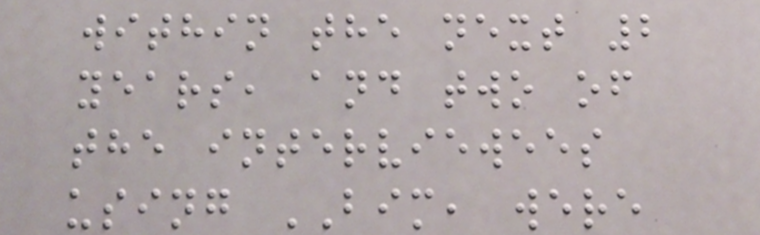within the next 2
years, and two of
the interviewees
using BIM, were
